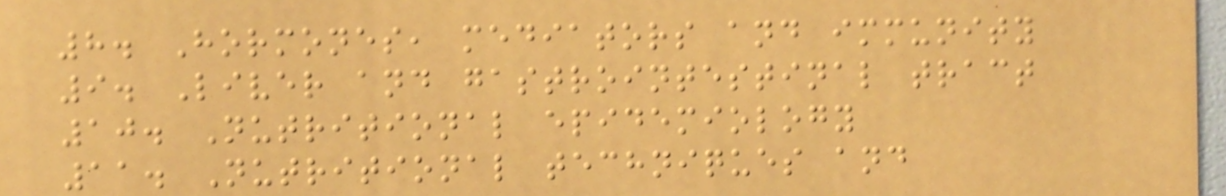8. Hormones, mediators and immunity
9. Liver and gastrointestinal tract
10. Nutritional epidemiology
11. Nutritional techniques and
